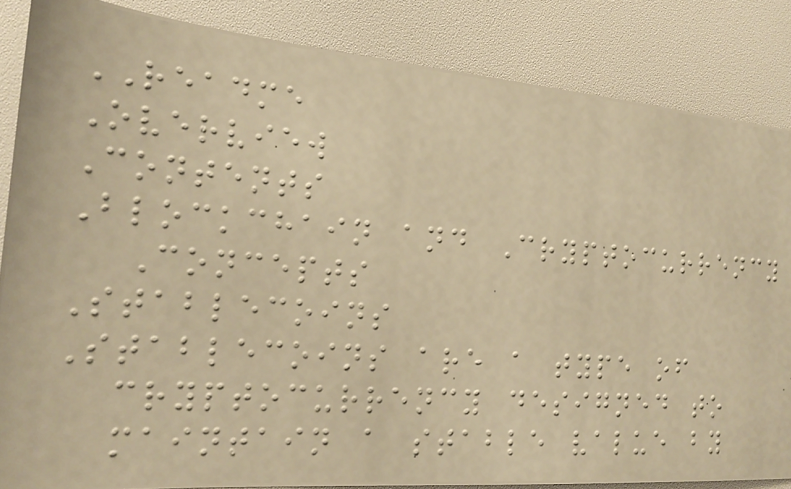README
Overview
Contents
Blockchain and Cryptocurrency
Concepts
Stablecoins
Stablecoins are a type of
cryptocurrency designed to
maintain a stable value by
